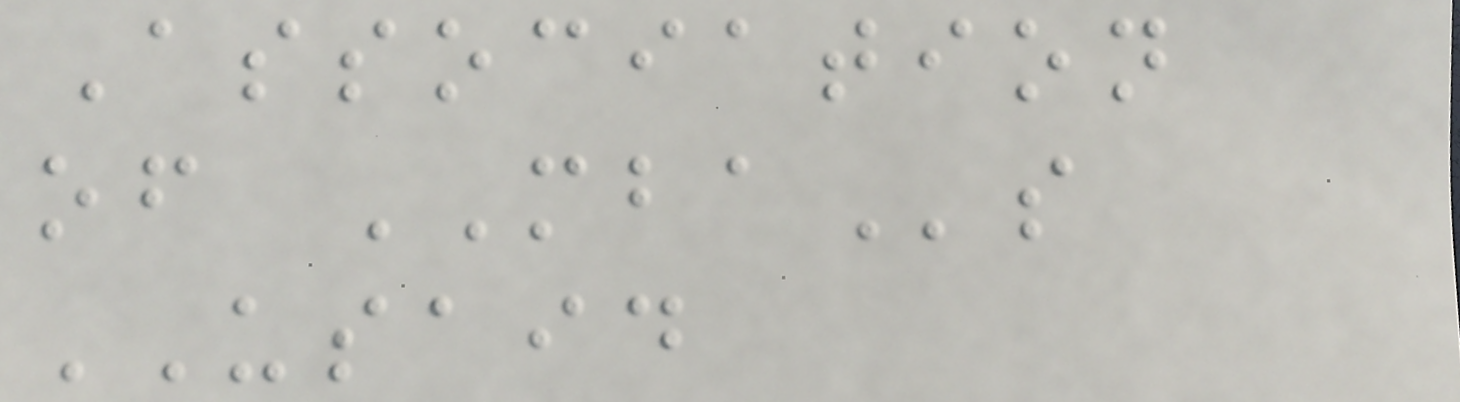Association
of MBAs
USAID
